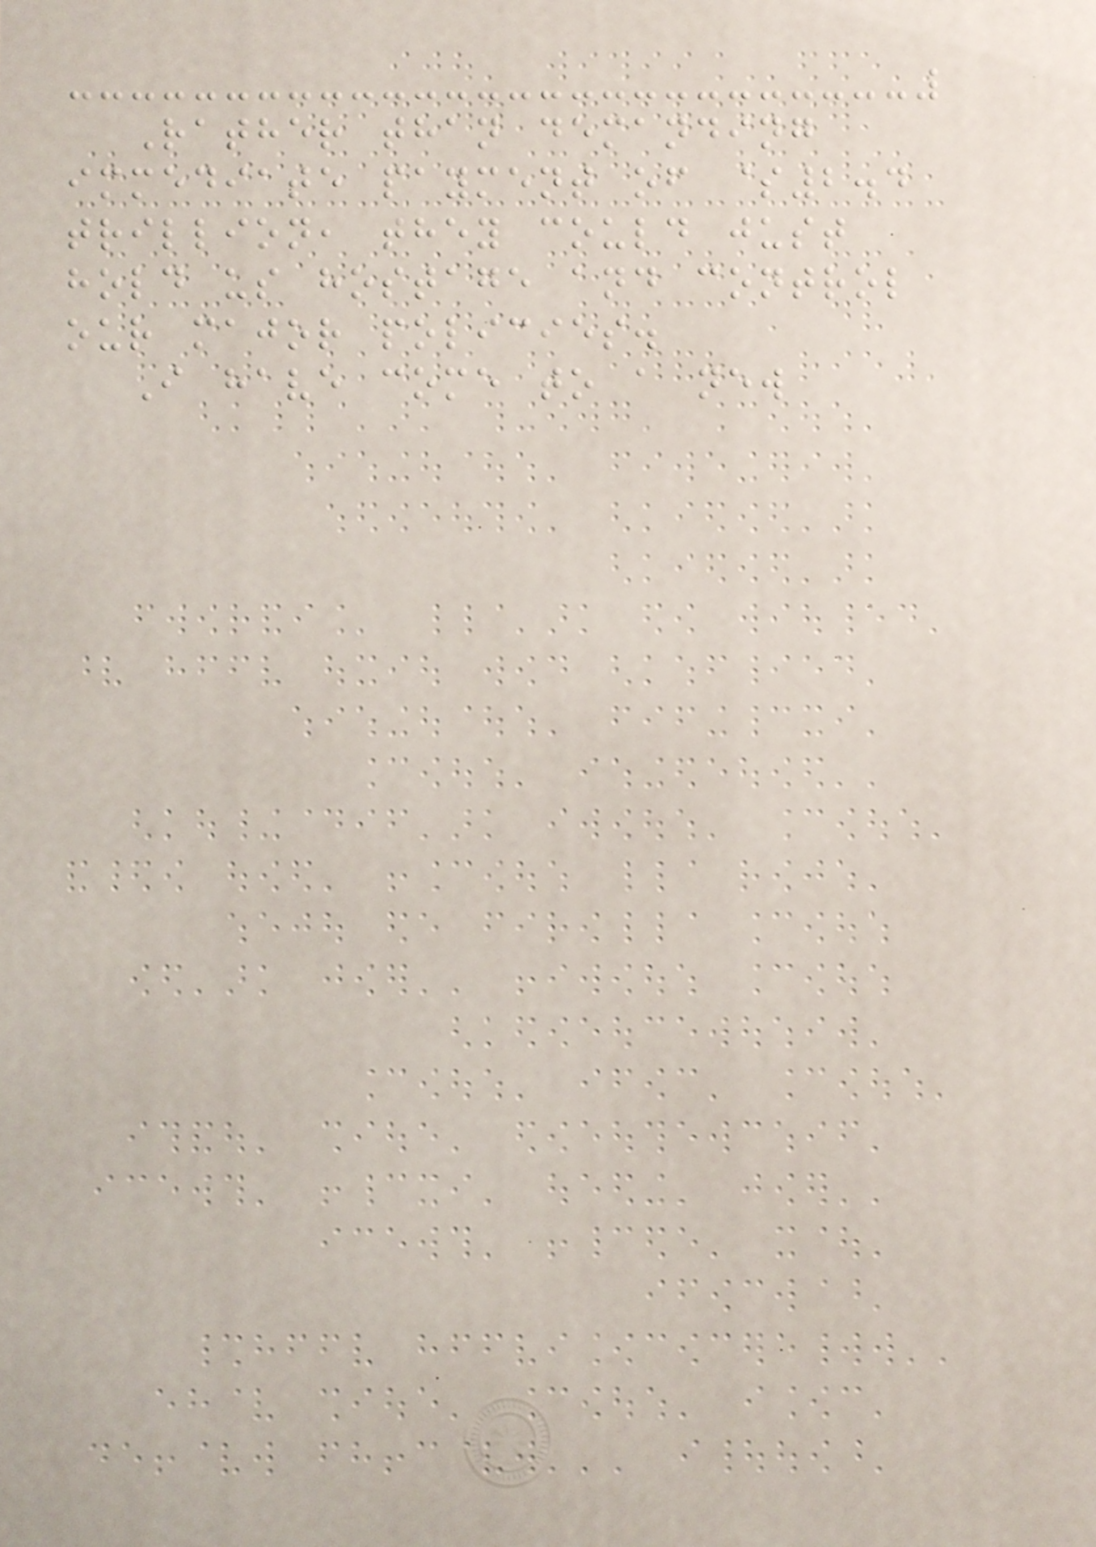Rather than demanding
immediate payment of $2.4
trillion, they could just
hold us hostage and control
our major policies.
I have come to a new
